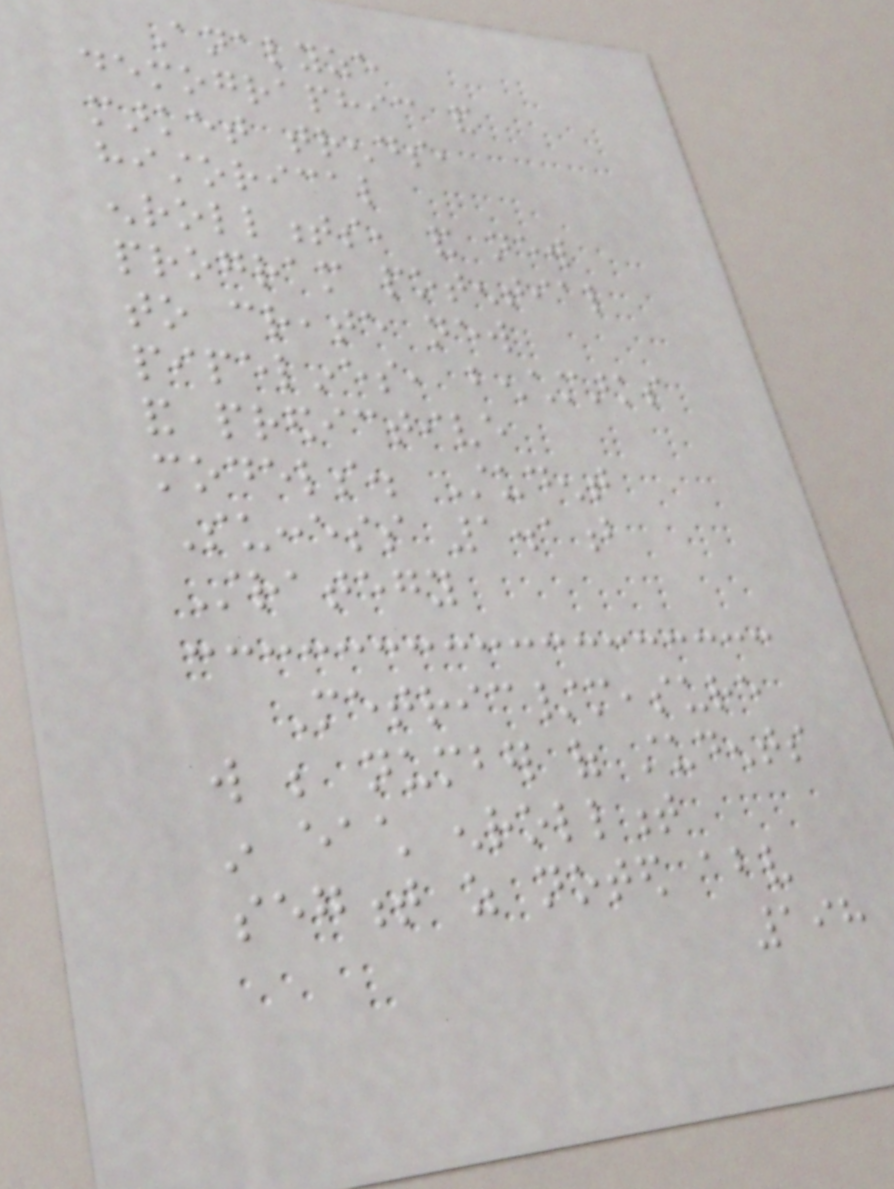Analyze
demographic and
market trends,
historical
enrollments, and new
program potential
to create new
pipelines, benchmarks
and predictive
models. Student
Success 1.1b
Strategy
Metric/measure
will be number of students
in each enrollment
segment as noted above
198
